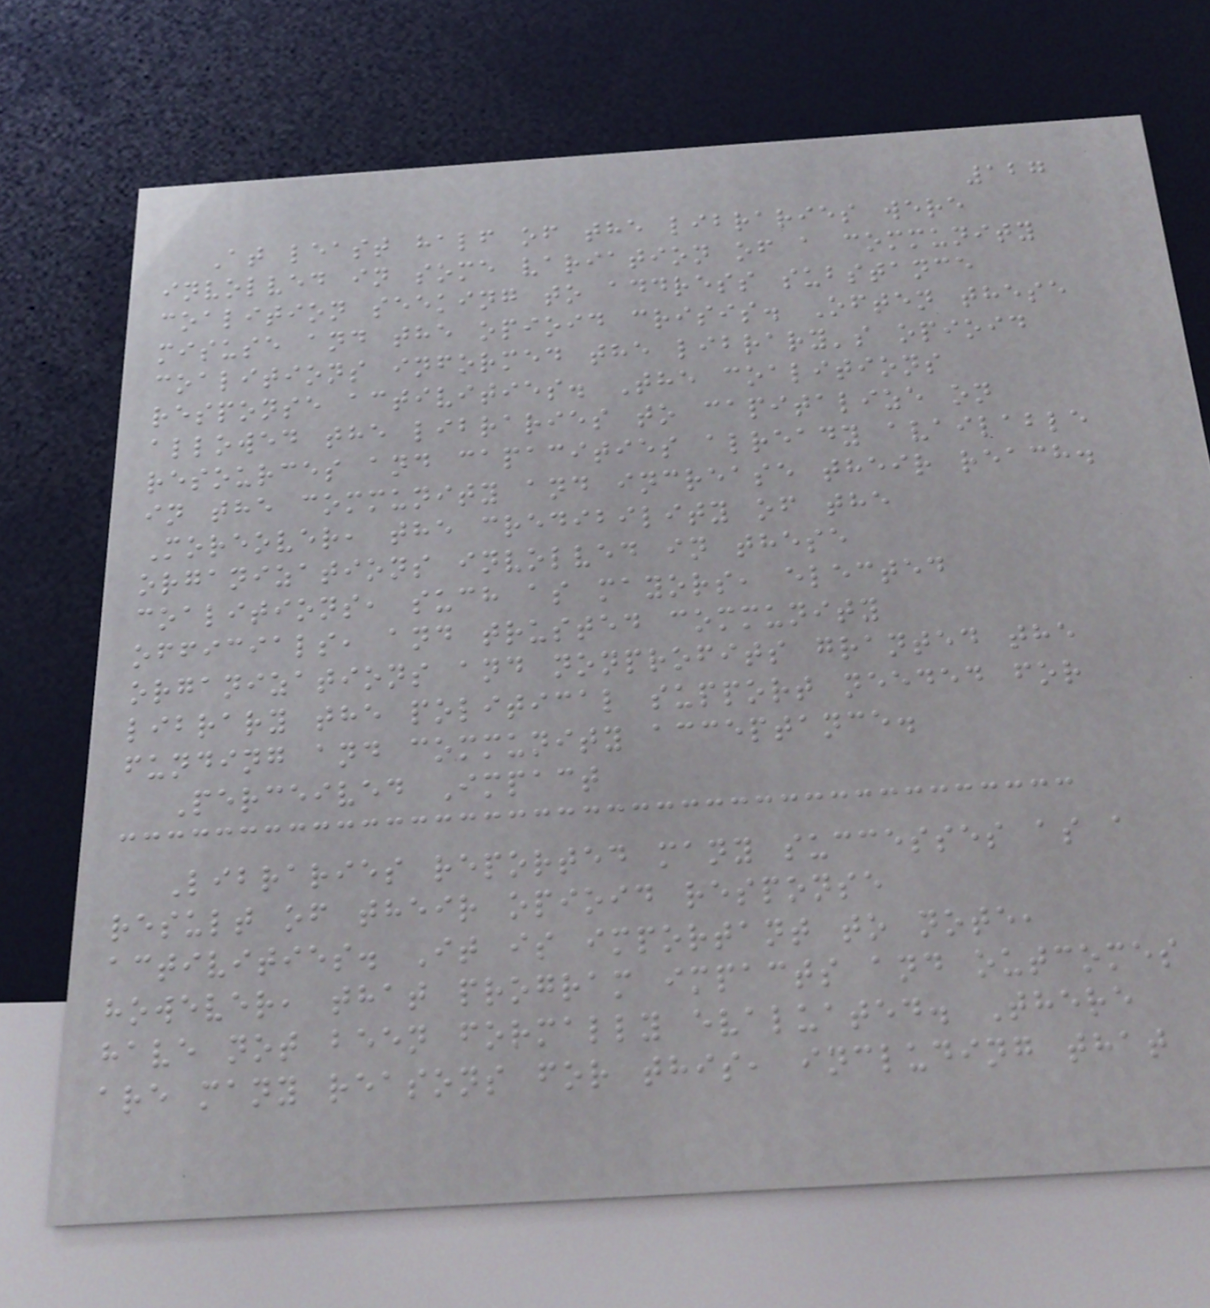127
At least half of the libraries were
involved in some variation of a community
coalition seeking to address substance
misuse and the opioid crisis. Often these
coalitions informed the library's opioid
response activities. The coalitions
allowed the libraries to capitalize on
resources and capacities already available
in the community and increase their reach.
Moreover, the credibility of the
organizations involved in these
coalitions, such as mayors, elected
officials, and trusted community
organizations and nonprofits granted the
library the political support needed for
funding and community acceptance.
Perceived Impact
Libraries reported many successes as a
result of their opioid response
activities. It is important to note,
however, that program impacts and outcomes
have not been formally evaluated. There
are many reasons for this, including that
